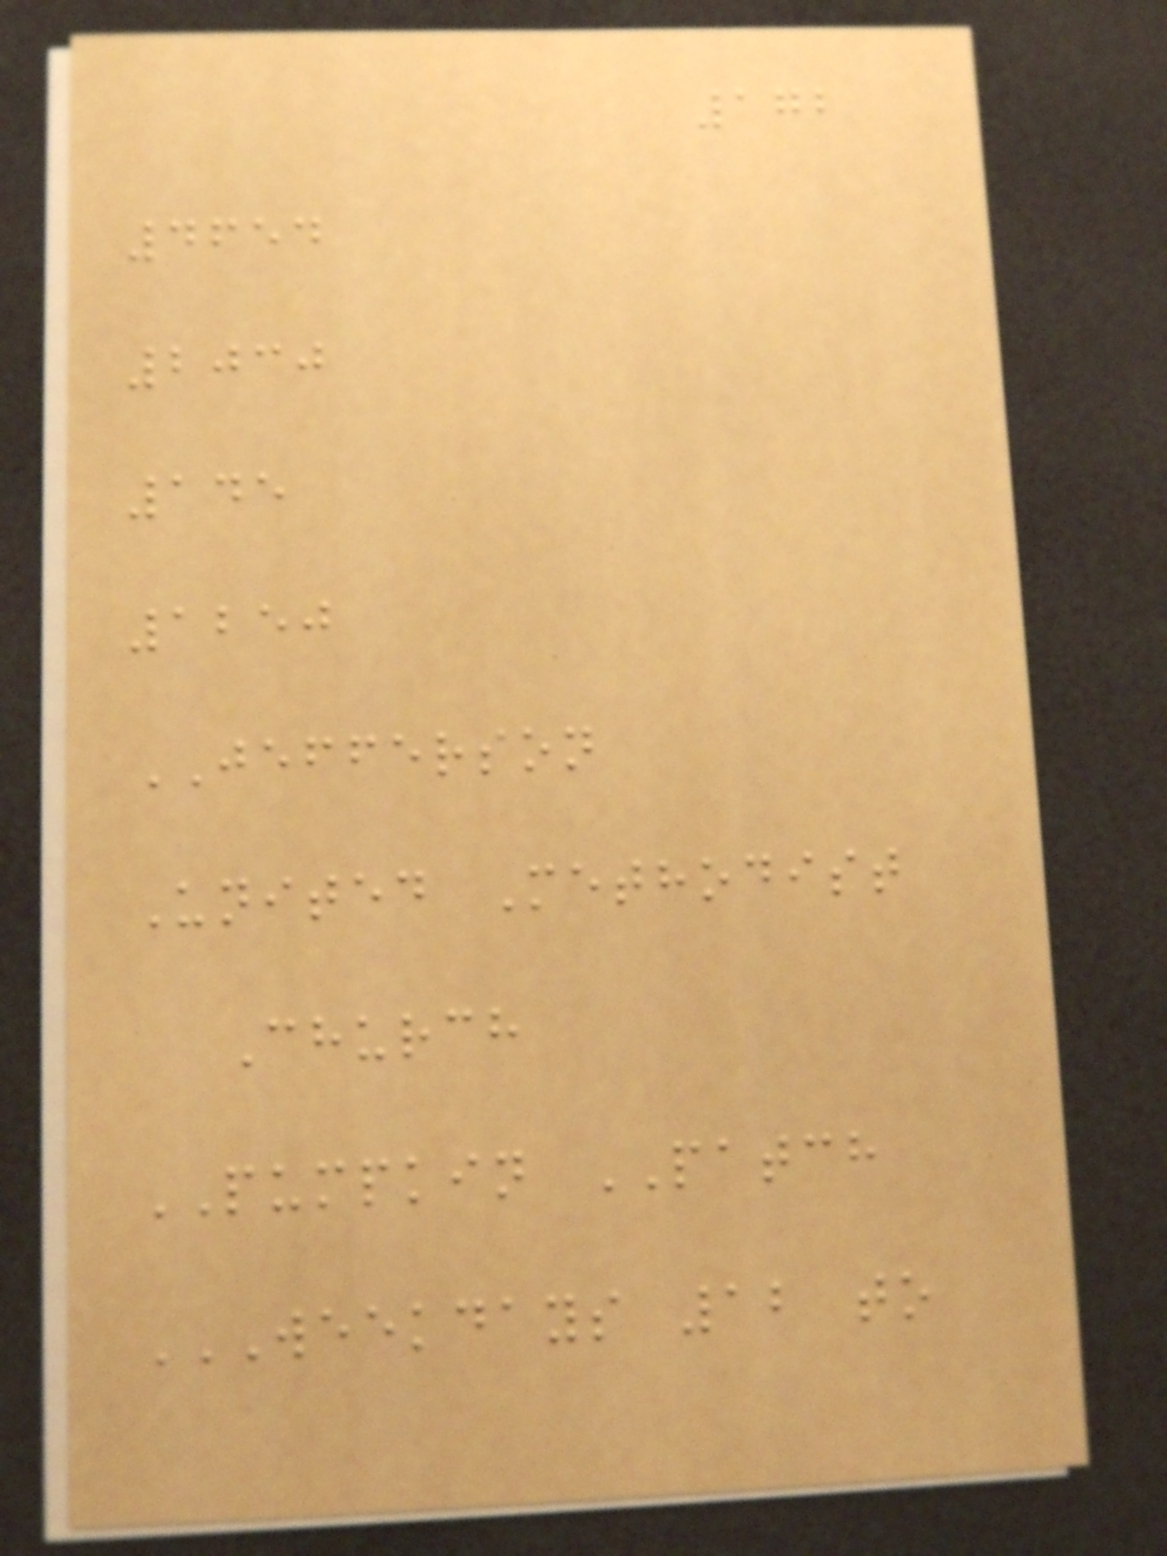172
4654
2030
145
1250
JEFFERSON
United Methodist
Church
PUMPKIN PATCH
WEEKDAYS 12 TO
